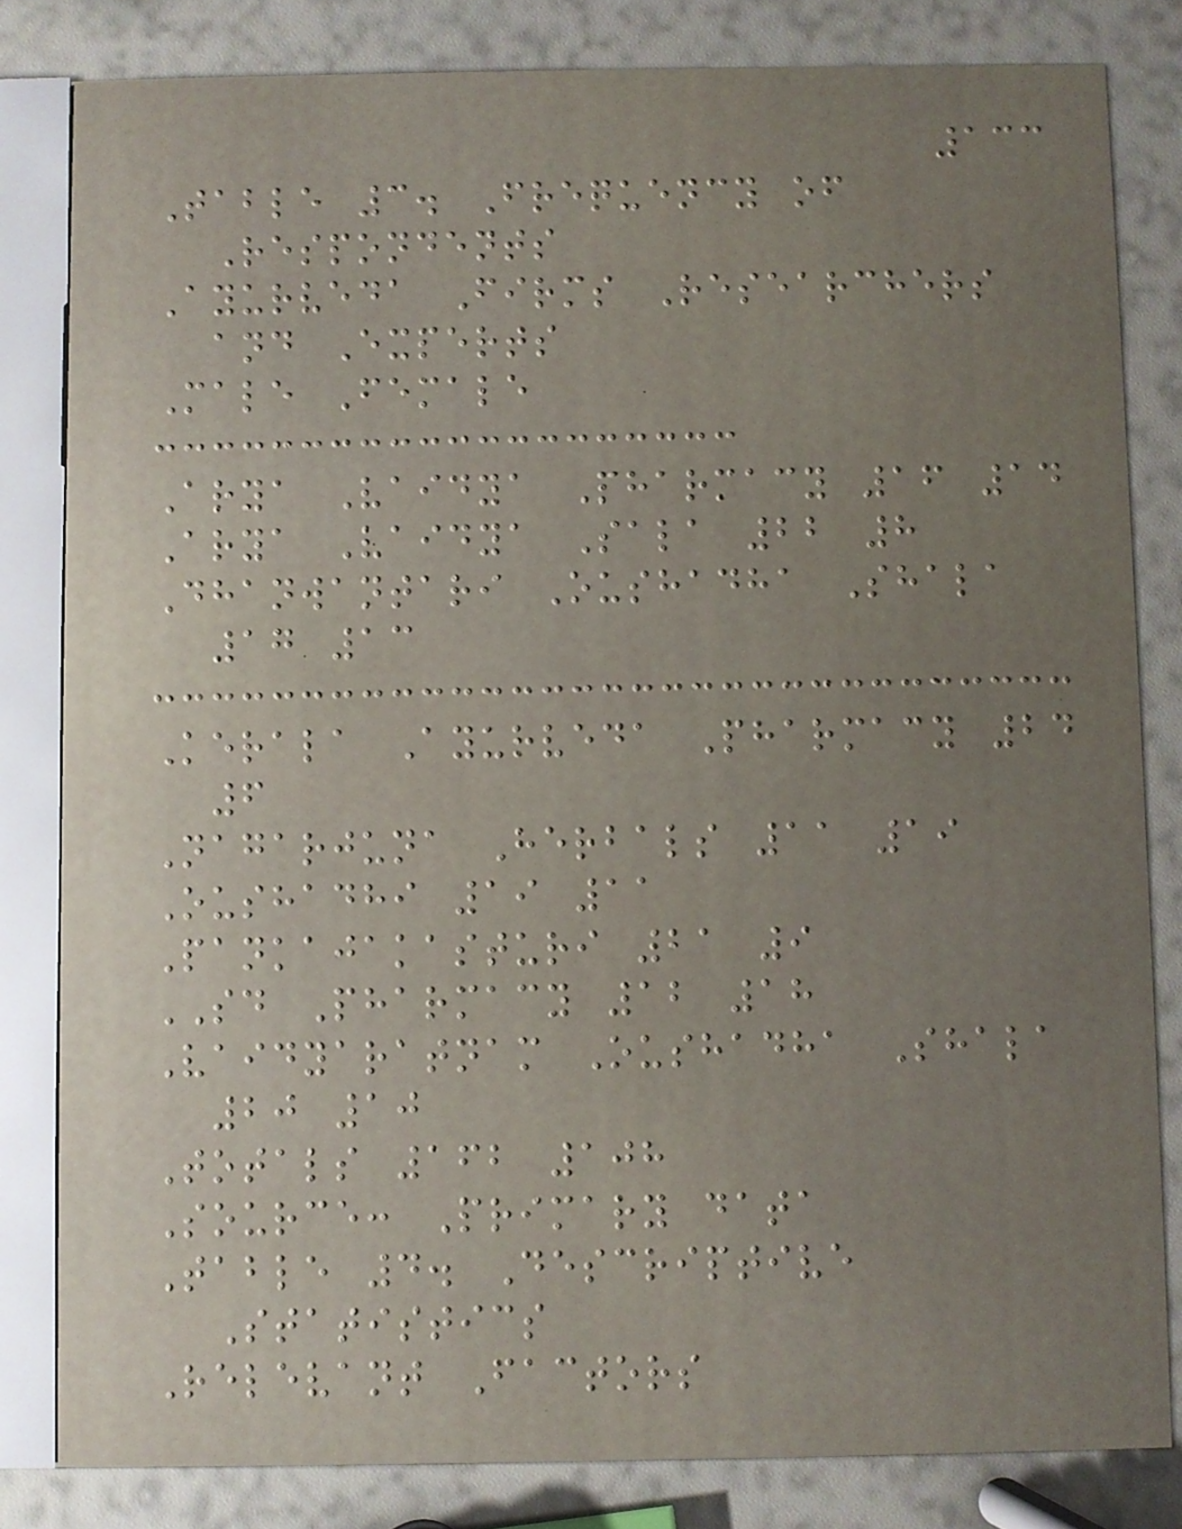133
Table 3. Frequency of
Respondents
Ayurveda Firms Researchers
and Experts
Male Female
Arya Vaidya Pharmacy 16 14
Arya Vaidya Sala 22 8
Dhanwantari Oushadha Shala
17 13
Kerala Ayurveda Pharmacy 24
6
Nagarjuna Herbals 11 19
Oushadhi 19 11
Pankajakasturi 21 9
SD Pharmacy 12 18
Vaidyaratnam Oushadha Shala
20 10
Totals 162 108
Source: Primary data
Table 4. Descriptive
Statistics
Relevant Factors
